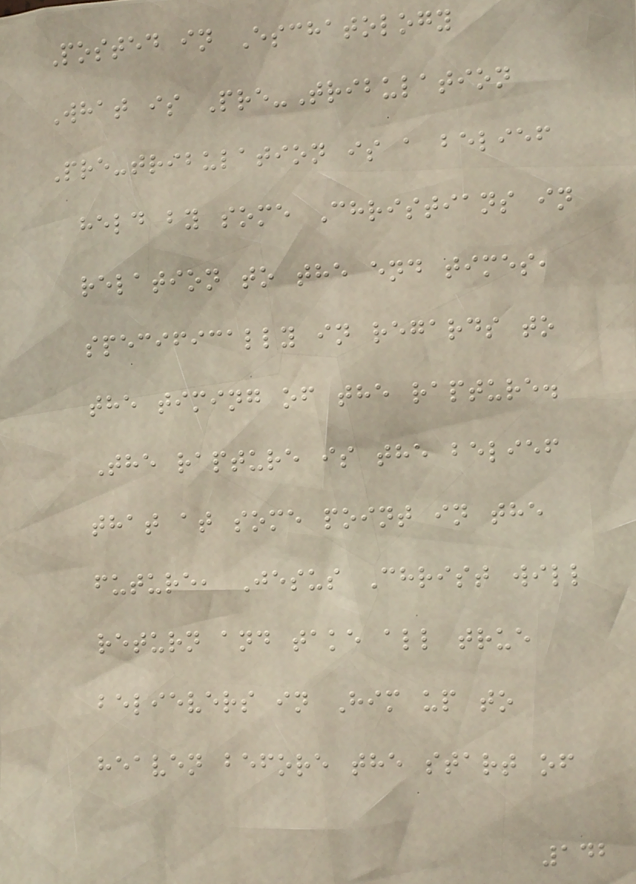Posted in Eschatology
What is Pre-Tribulation
Pre-tribulation is a belief
held by some Christians in
relation to the end times,
specifically in regards to
the timing of the rapture.
The rapture is the belief
that at some point in the
future, Jesus Christ will
return and take all true
believers in Him up to
heaven before the start of
142
